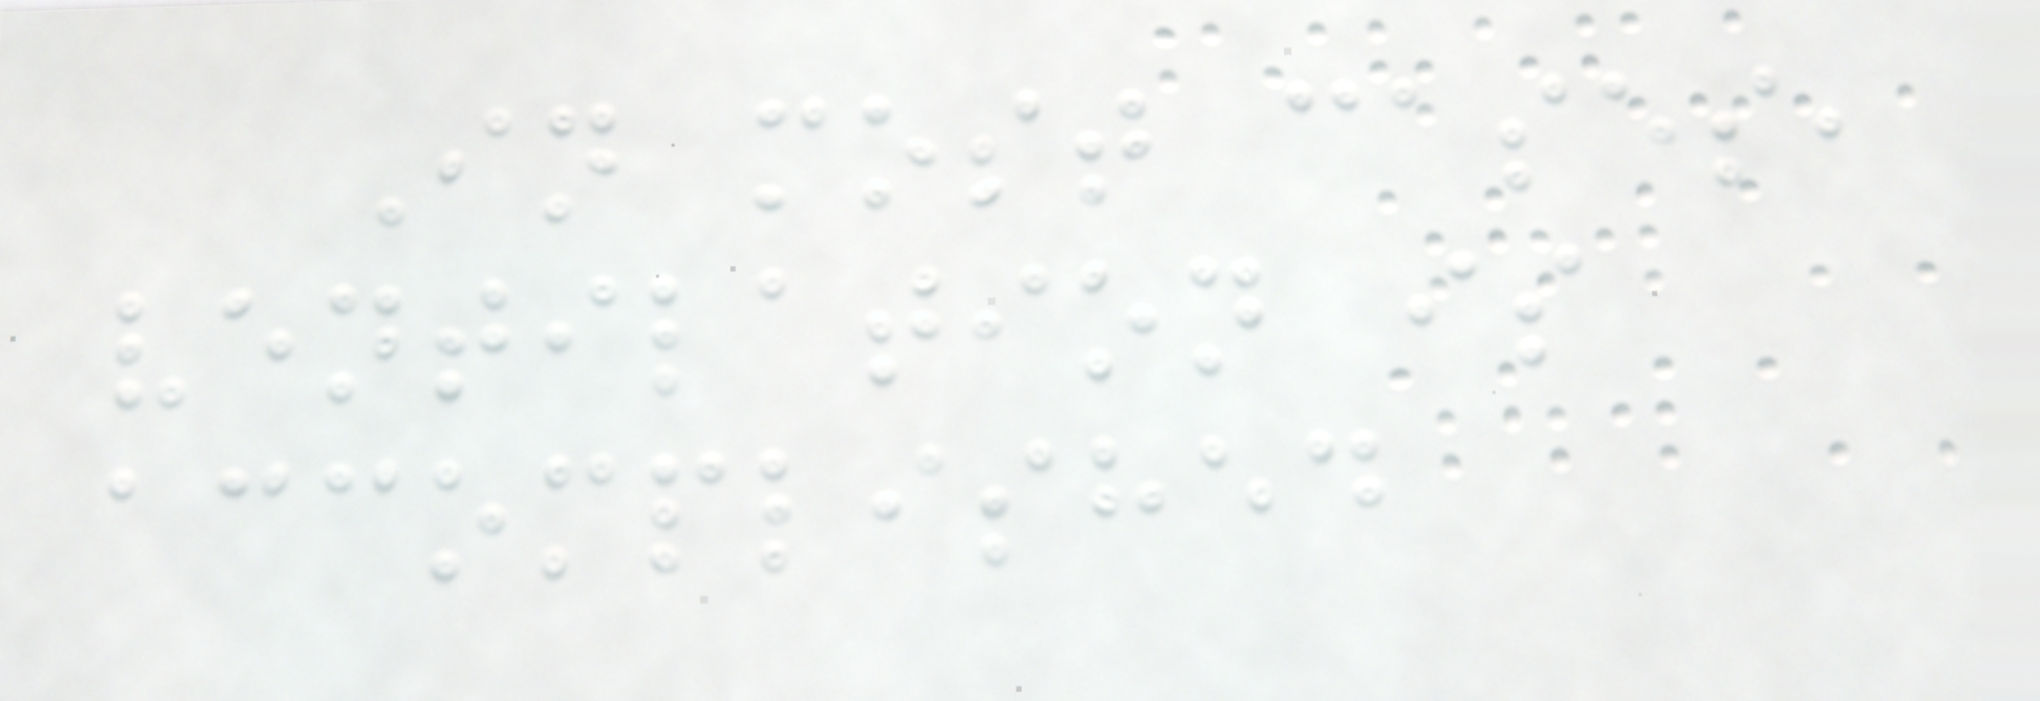In most cases,
ventilation is
accomplished
